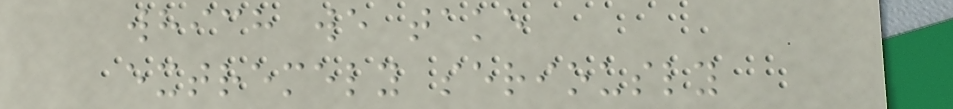which we take
extremely seriously
